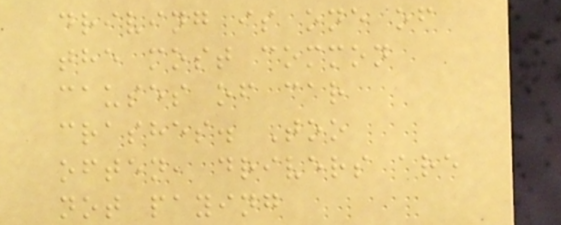driving is one of
the most common
causes of car
crashes. Too
often, drivers are
not paying
